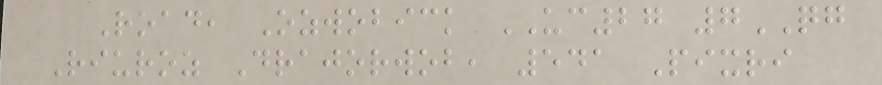Road, Ozwobick UC27 7QG
Riuroz Drajorwob, 541 Pixri
